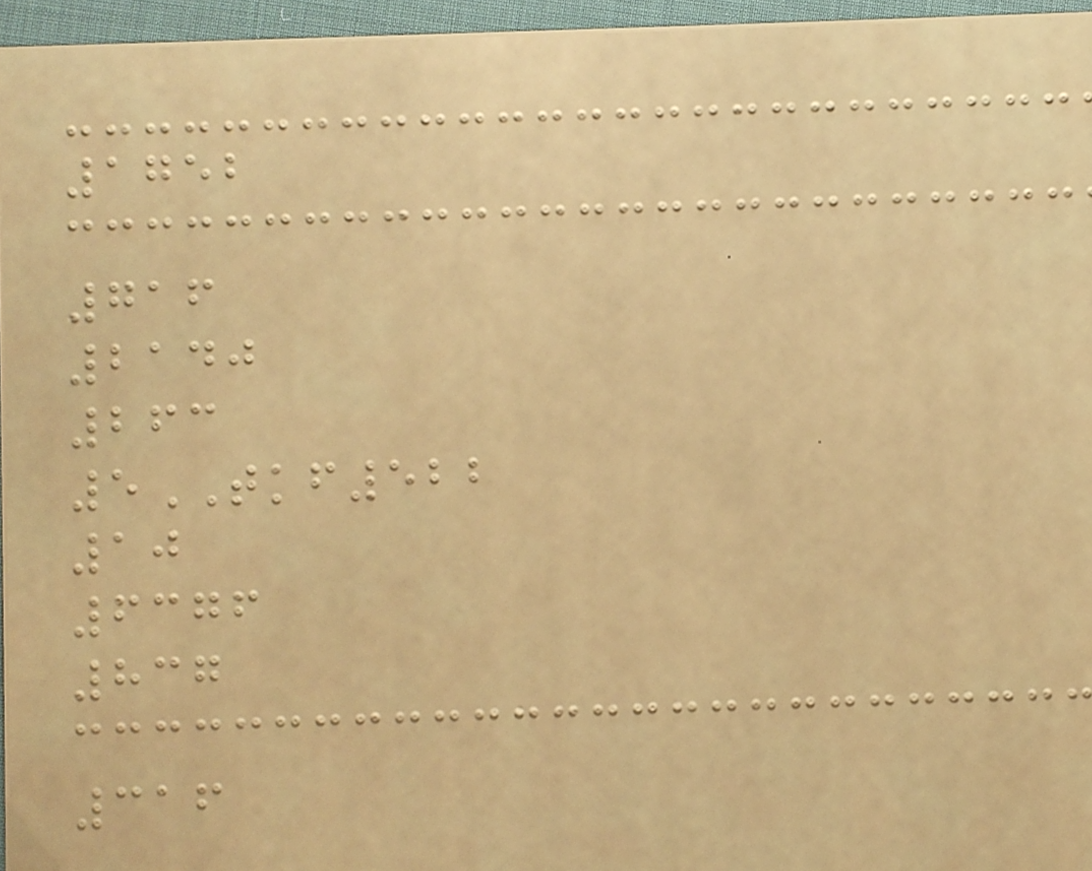1752
716
2140
263
5TKF522
10
6376
837
316
